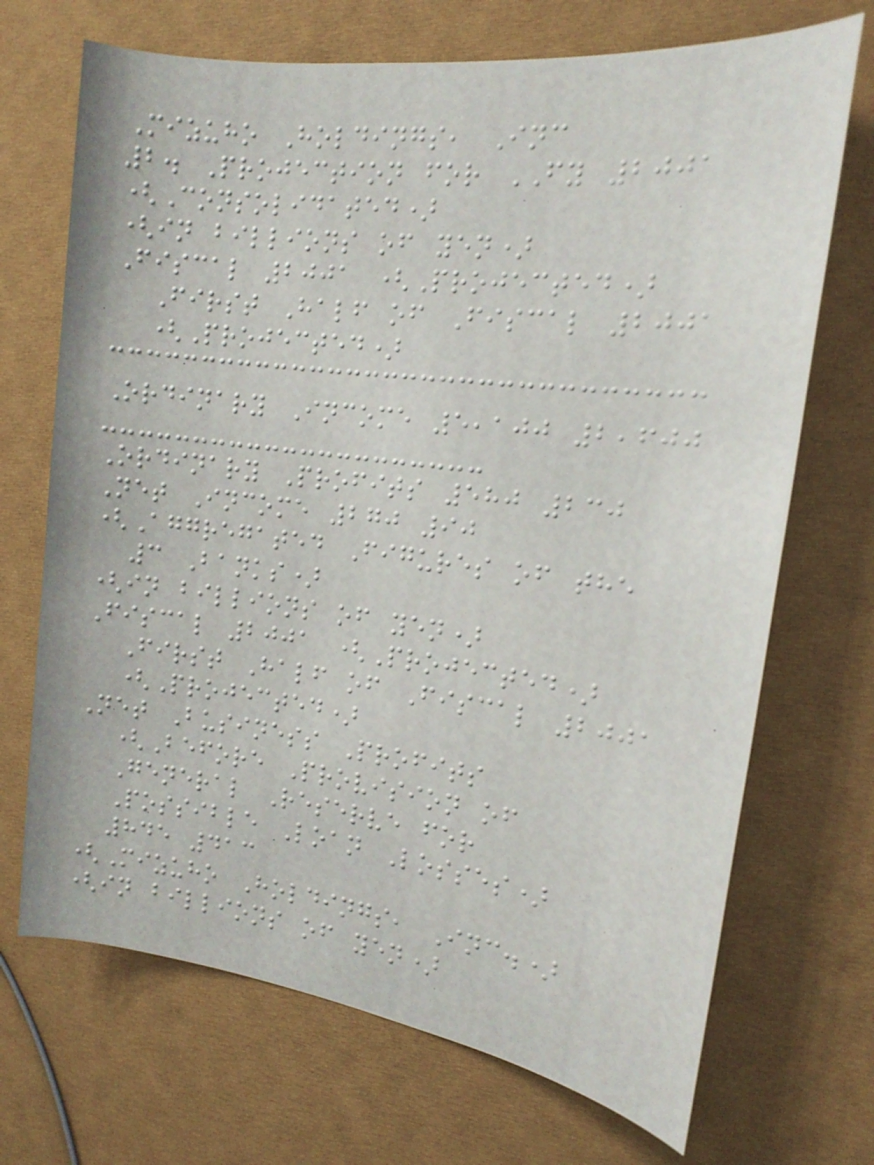Mizuho Holdings, Inc
2. Projection for FY 2001
(Consolidated)
(in billions of yen)
Fiscal 2001 (Projected)
First Half of Fiscal 2001
(Projected)
Ordinary Income 5,100 2,600
Ordinary Profits 580 230
Net Income 270 90
(Aggregated Figures of the
3 Banks)
(in billions of yen)
Fiscal 2001 (Projected)
First Half of Fiscal 2001
(Projected)
Net Business Profits
(Before Provision of
General Reserve for
Possible Loan Losses)
845 413
(Mizuho Holdings, Inc.)
(in billions of yen)
